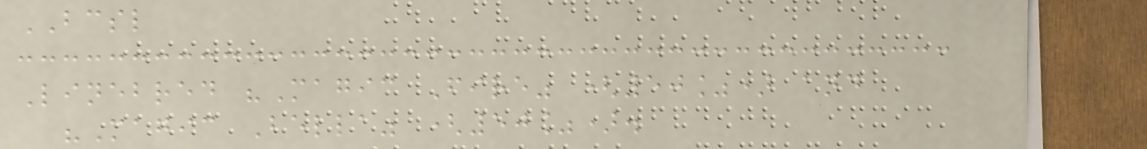BCSL
Linebred "Magic Fire" (50%) and
"Magic Bella" (50%).
